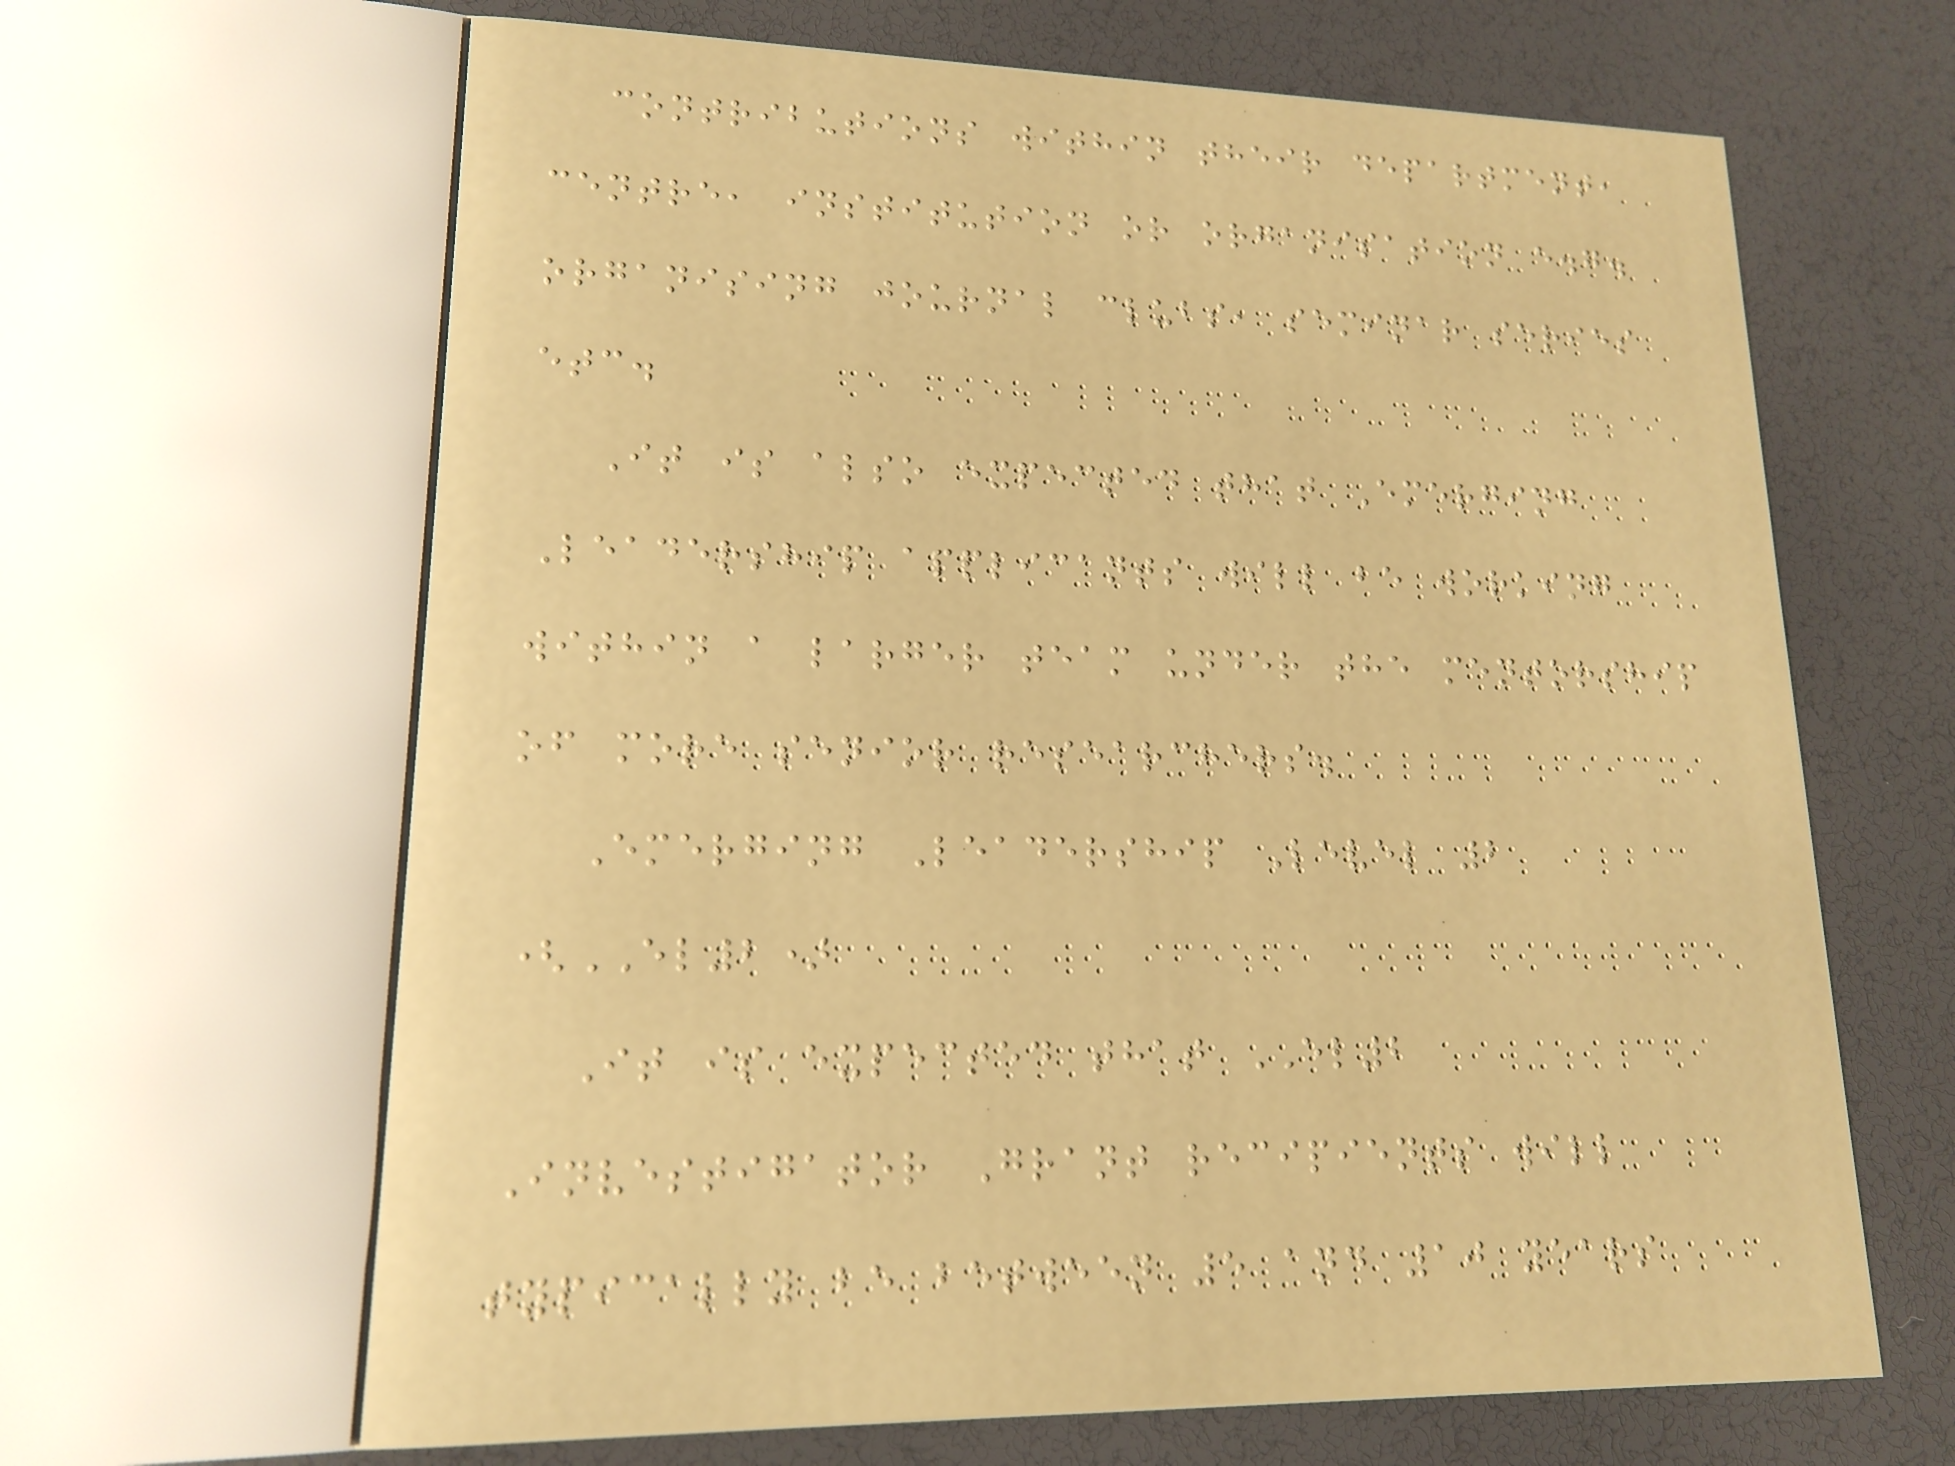contributions within their department,
centre, institution or organisation e.g.
organising journal clubs, seminar series
etc.
It is also expected that Emerging
Leadership applicants will be working
within a larger team under the mentorship
of more senior researchers.
Emerging Leadership Level 2
(EL2)
It is expected that EL2
Investigator Grant recipients will
typically be between 5 and 10 years
